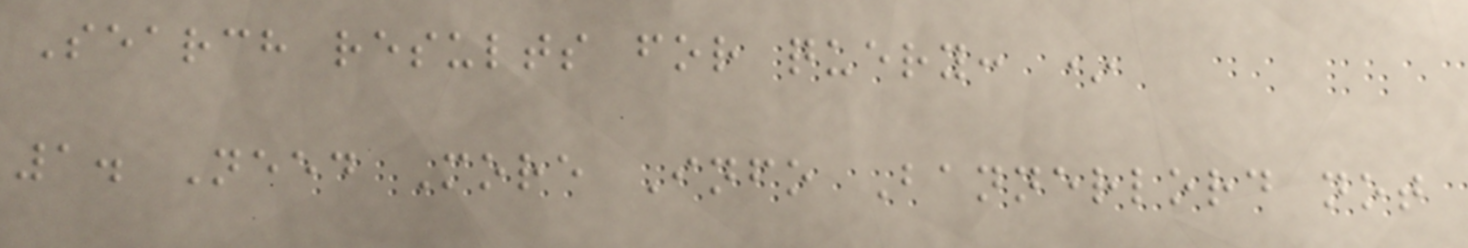Search results for query: *
1. Need More Info Bannerlord not
